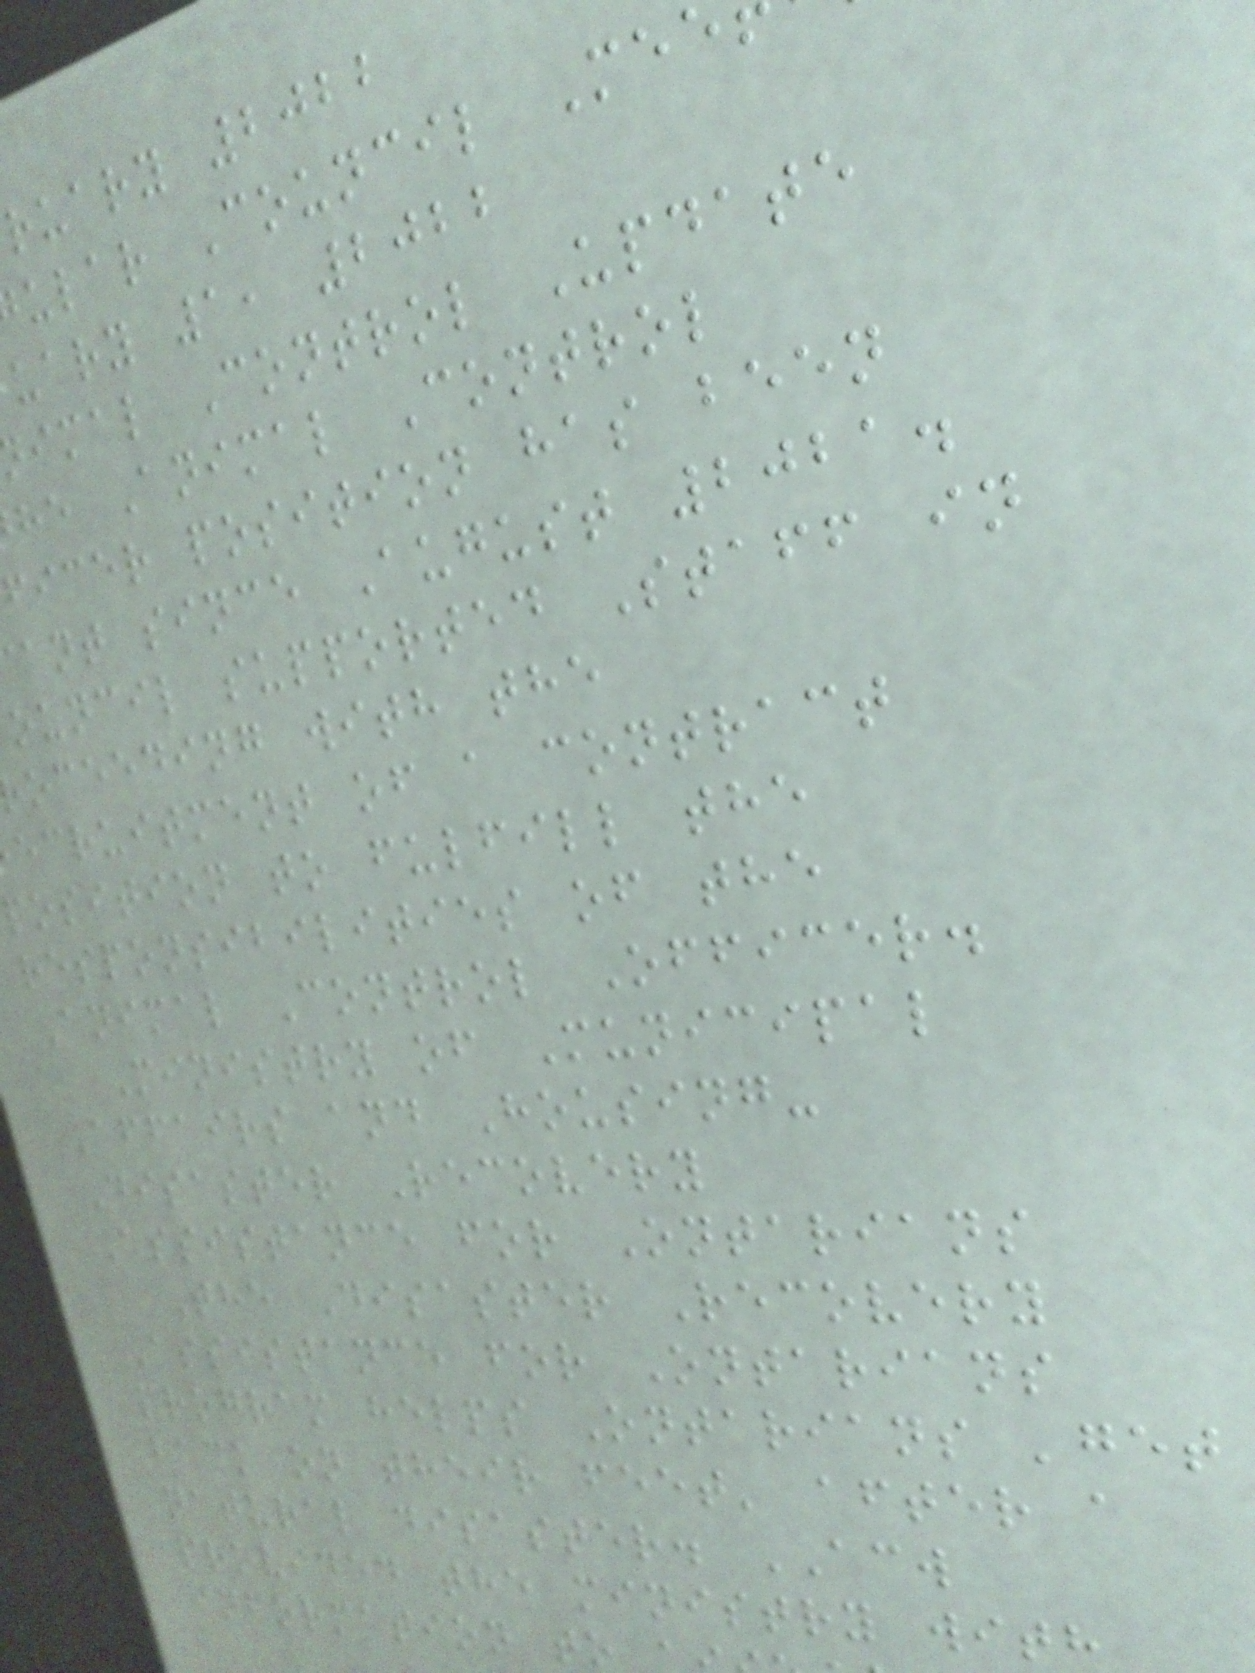ruary 2022
ular Council Me
uary 1, 2022
imal Control Update
he Animal Control
ficer position has been
ant since August 2021.
ouncil supported Staff in
oceeding with the
ecruitment of a contract
position to fulfill the
responsibilities of the
Animal Control Officer.
Ministry of Municipal
Affairs and Housing-
Disaster Recovery
Assistance for Ontarians
The Disaster Recovery
Assistance for Ontarians
program helps Ontarians 'get
back on their feet' after a
natural disaster. ACW
provided the ministry with
information to
